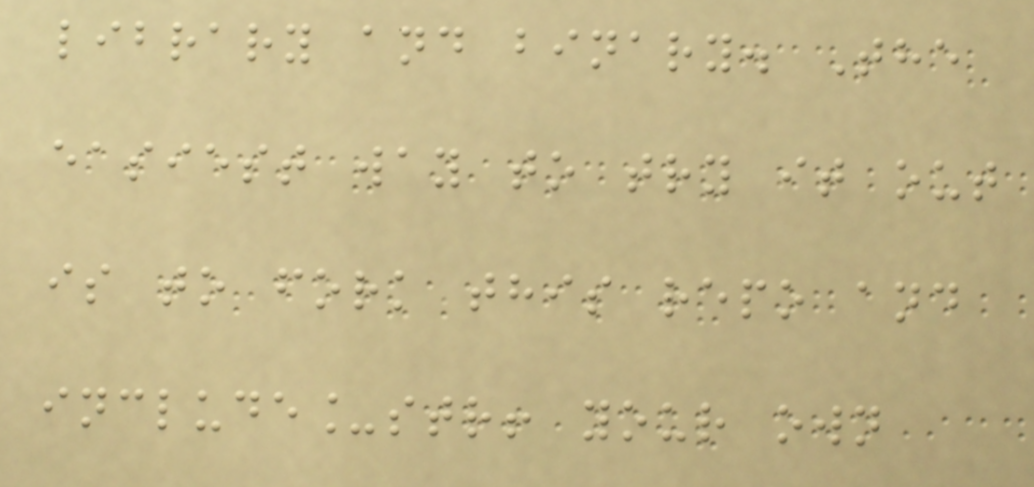library and binary. The
easiest way to try it out
is to fork this repo and
include_str! your own
